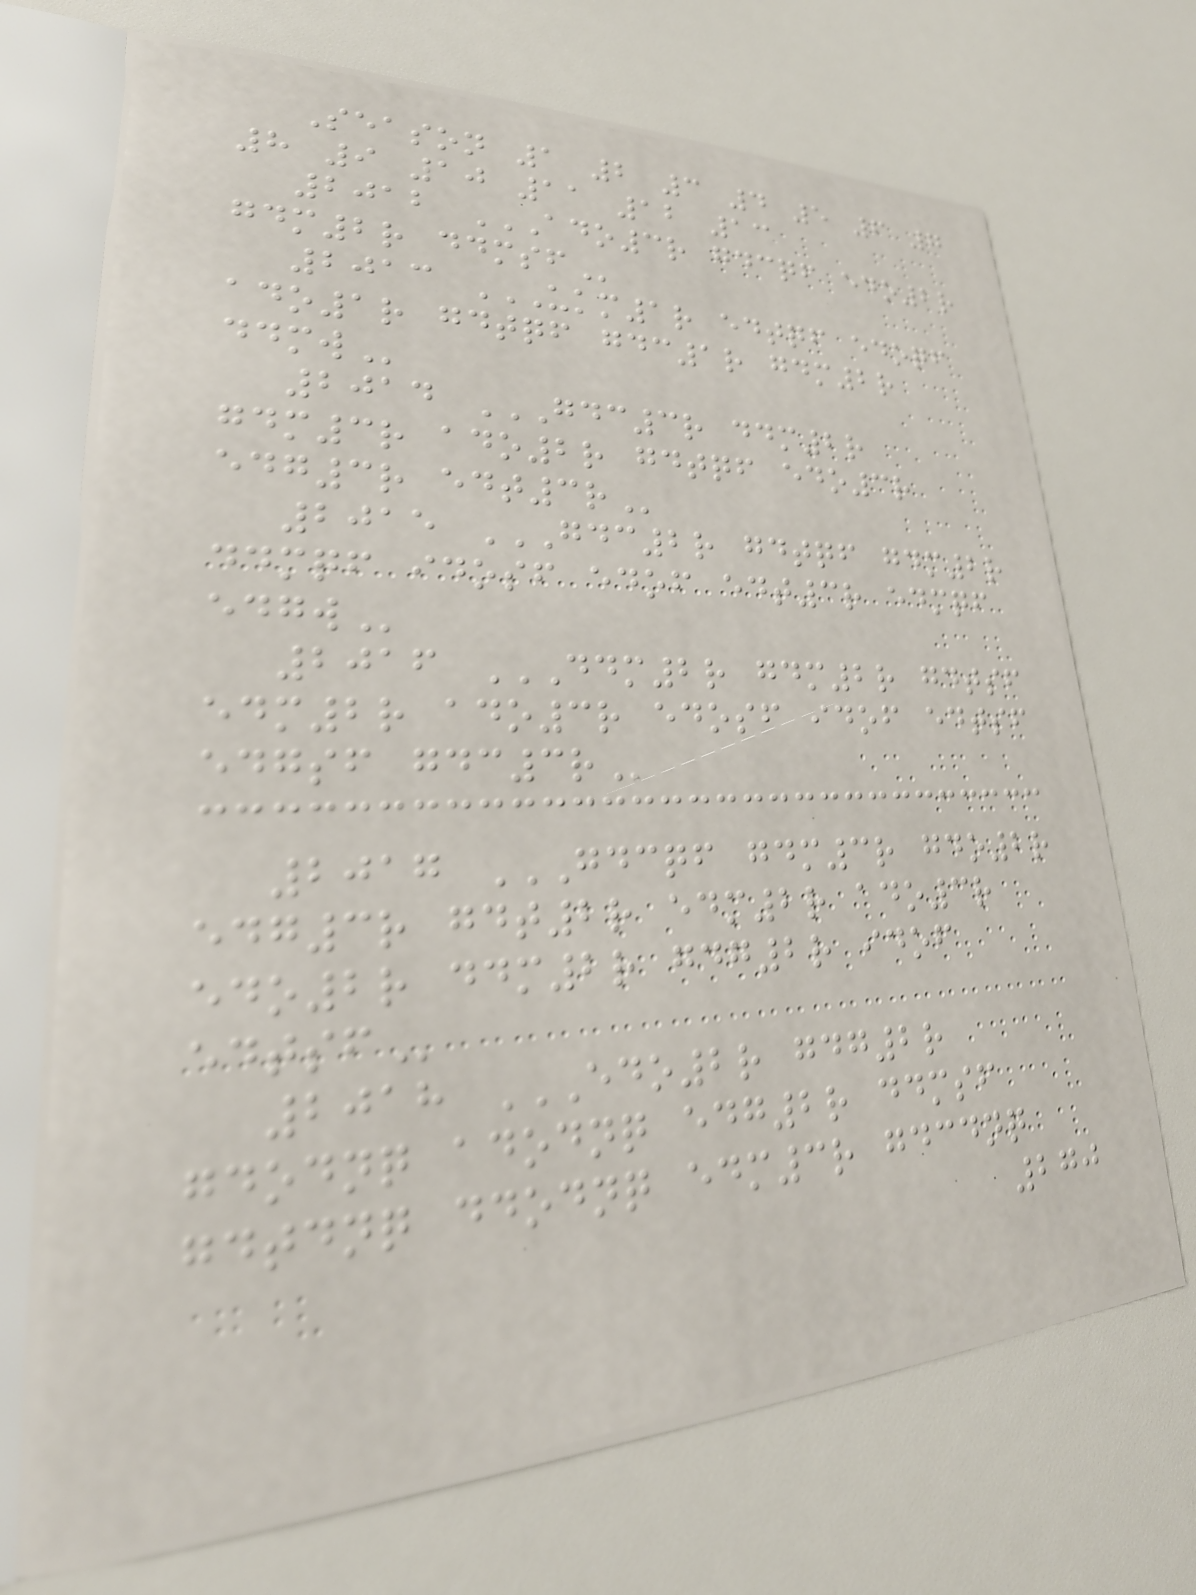Season 1 2 3 4 5 6 7
8 9 10 11 12 13
2012 ADO3R GDCQF EDO2R
GDM2R DDMSF
2013 UKM1R EDTQF EDOQF
ADO1R GDTQF GDC1R GDM2R
DDMW
2014 GDC3R DDM2R
GDM3R ADO2R GDTQF EDO3R
EDG3R EDT3R
2015 GDC2R GDTQF GDM2R
DDMQF IDOSF EDOF EDT3R EDMQF
EDGW
2016 DDM2R GDM2R GDTSF
EDM2R ADO3R EDOSF IDOF EDTSF
EDGSF GDC3R
2017 GDCQF GDM3R GDO2R
EDG3R GDT2R EDM2R ADO3R
EDO2R DDM2R GDG2R IDOF
EDTSF
2018 EDO2R GDG2R
GDODNQ ADODNQ EDG2R DDMSF
GDTDNQ DDODNQ EDM3R GDCDNQ
270
